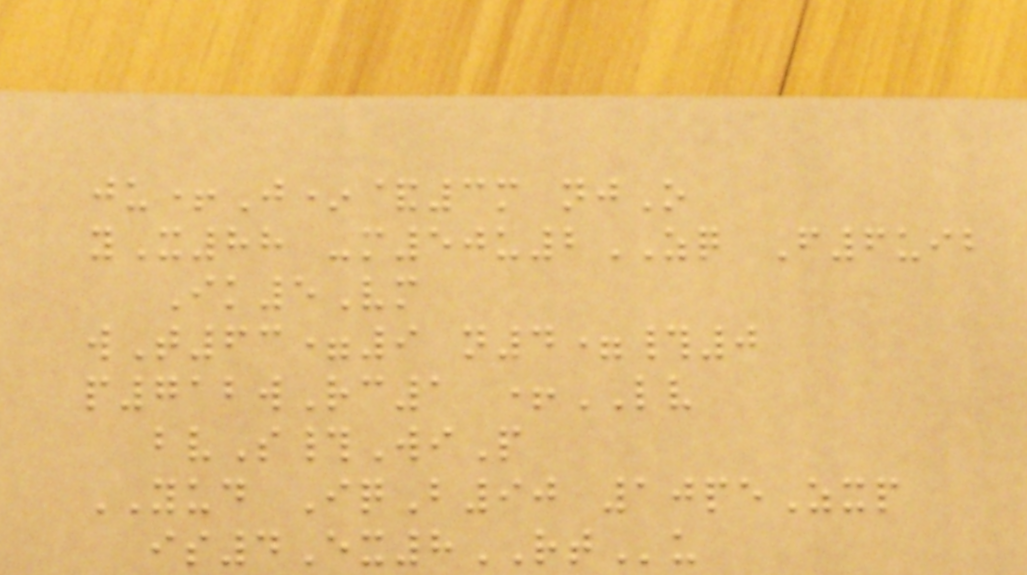ju+J*&3m njO
yX88 -m50u2ZQ F6uib
Ik5Vm
wT63=9 n4=#0
p712wRc1 +LV
bvS#WiP
YUD IqB90 10peZxp
is4Ex8RTu
